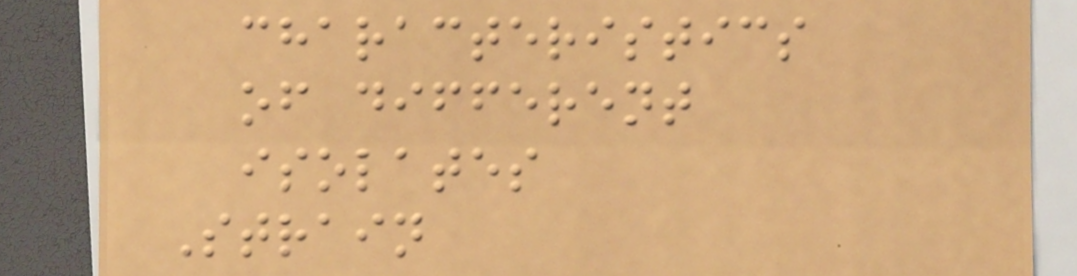characteristics
of different
isolates
Strain
